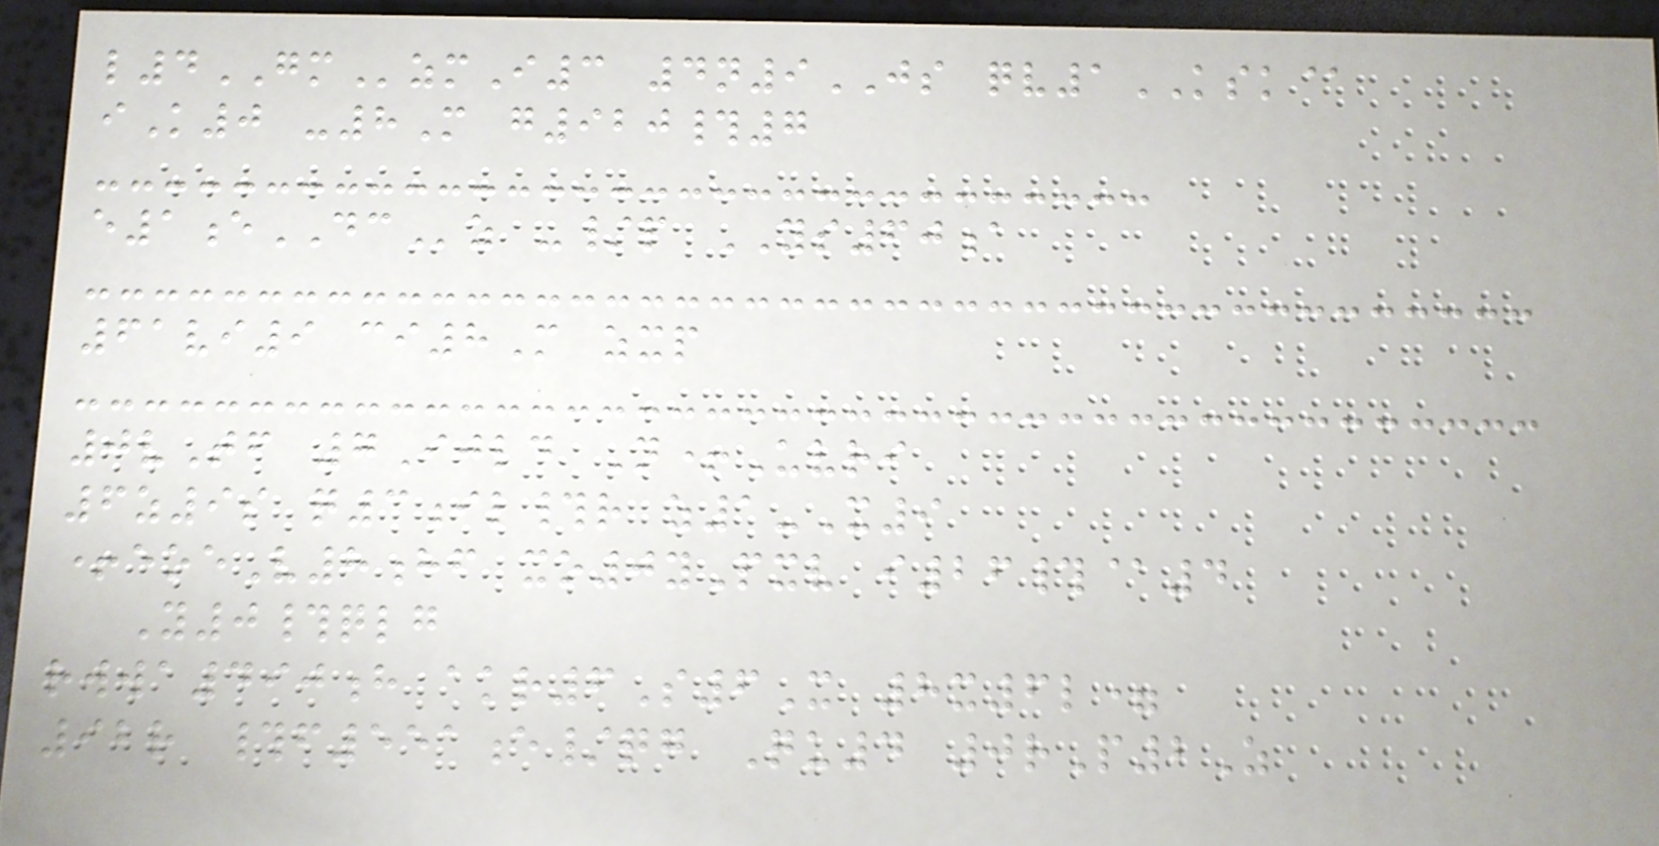l4GMzmI3 4n9JS qv1KSK@
iK0 -8M g920#7
e1eDCz -/p YS60a
61vi9 ci8M zxp
0vTf 7Ijld N+Uvri
6z9s q3il#r z1-X9
+eoeV8hf xo0yPxv i26#@4
Y0#qlg
rwwa490h akr6S6X 8x6l=
92r #f551e/qg Qu4 0rP2Z
